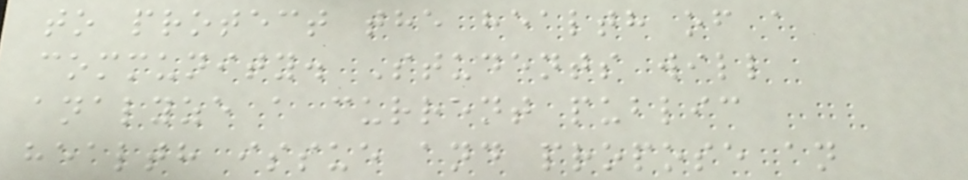to protect the health of a
community. Students will
analyze a current public
health issue and propose an
